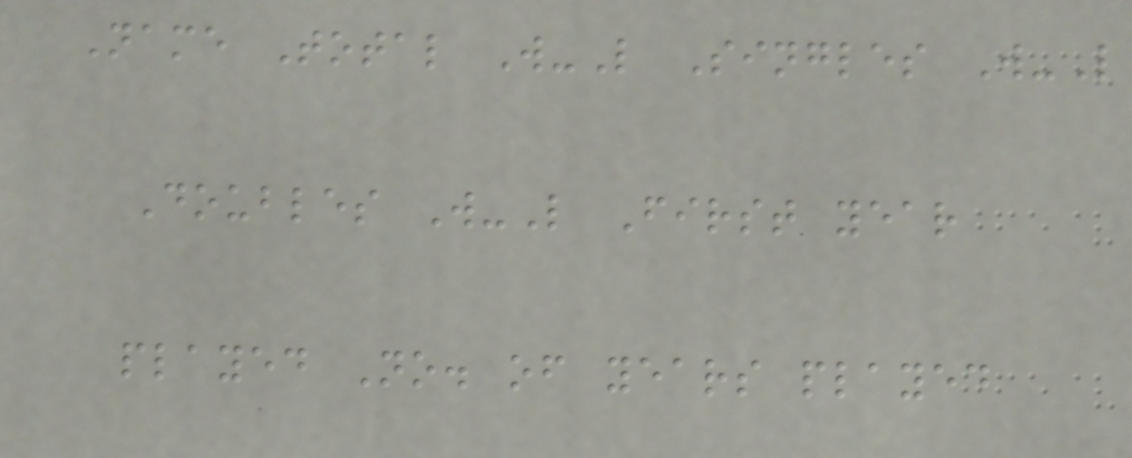Name Total W-L Singles W-L
Doubles W-L First year
played No. of years played
